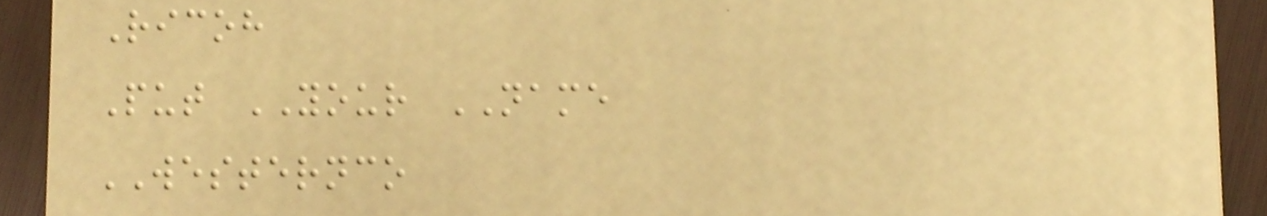Ricoh
Put YOUR NAME
WESTERNCO
